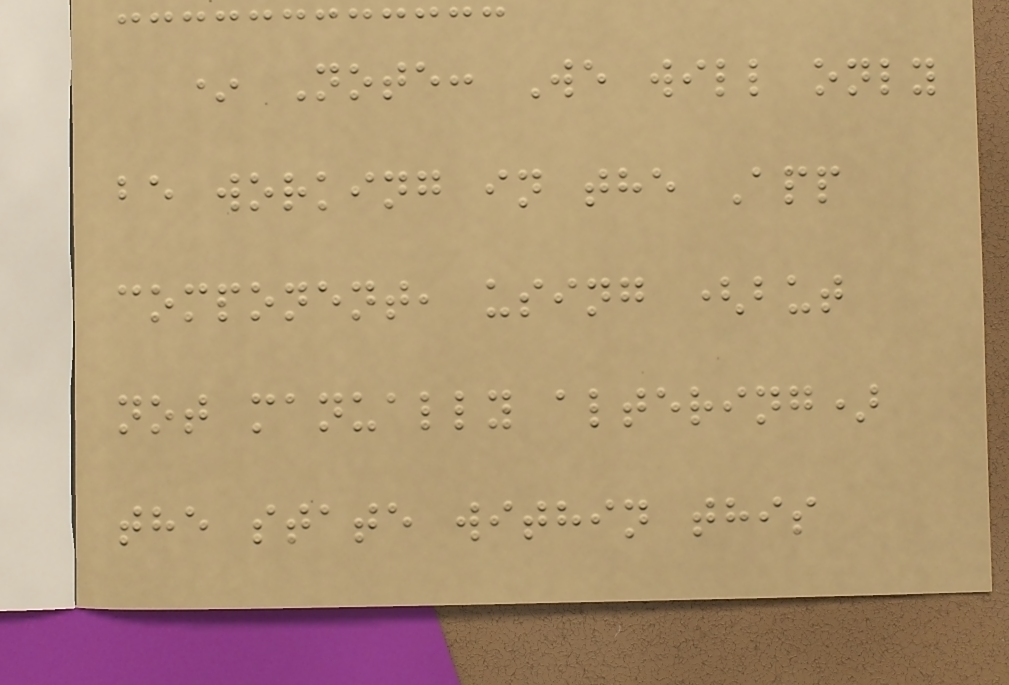* Note: We will only
be working in the App
component, using (but
not manually altering)
the state within this
